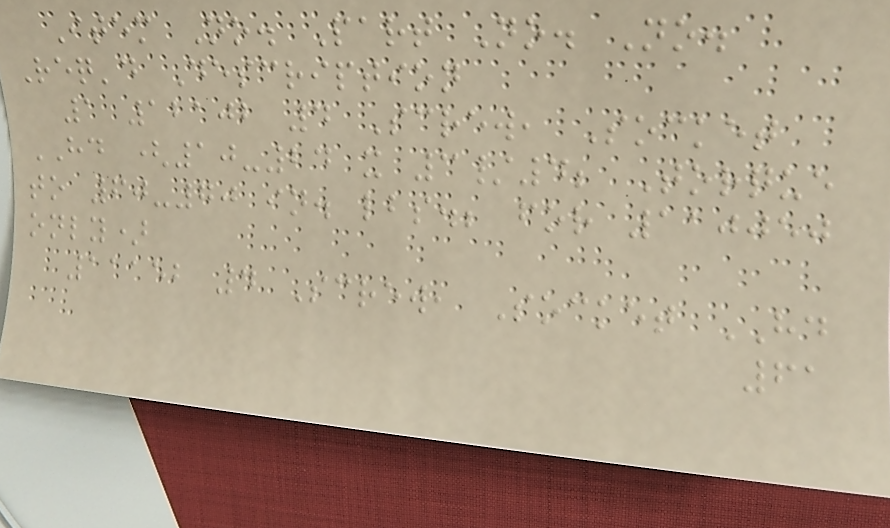Item No. Part No. No.
Req'd Description
1 12102 4 Screw, Socket
HD (10-24 x 3/4; Torque
to 60-70 in. lbs.; for 110050
only)
11152 4 Screw, Socket HD
61
